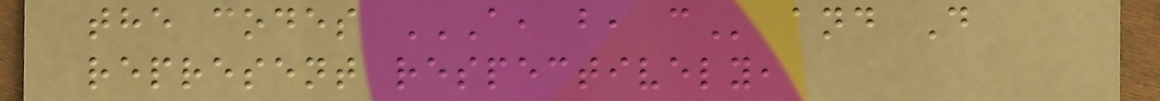the codes A, B, C and D
represent respectively,
